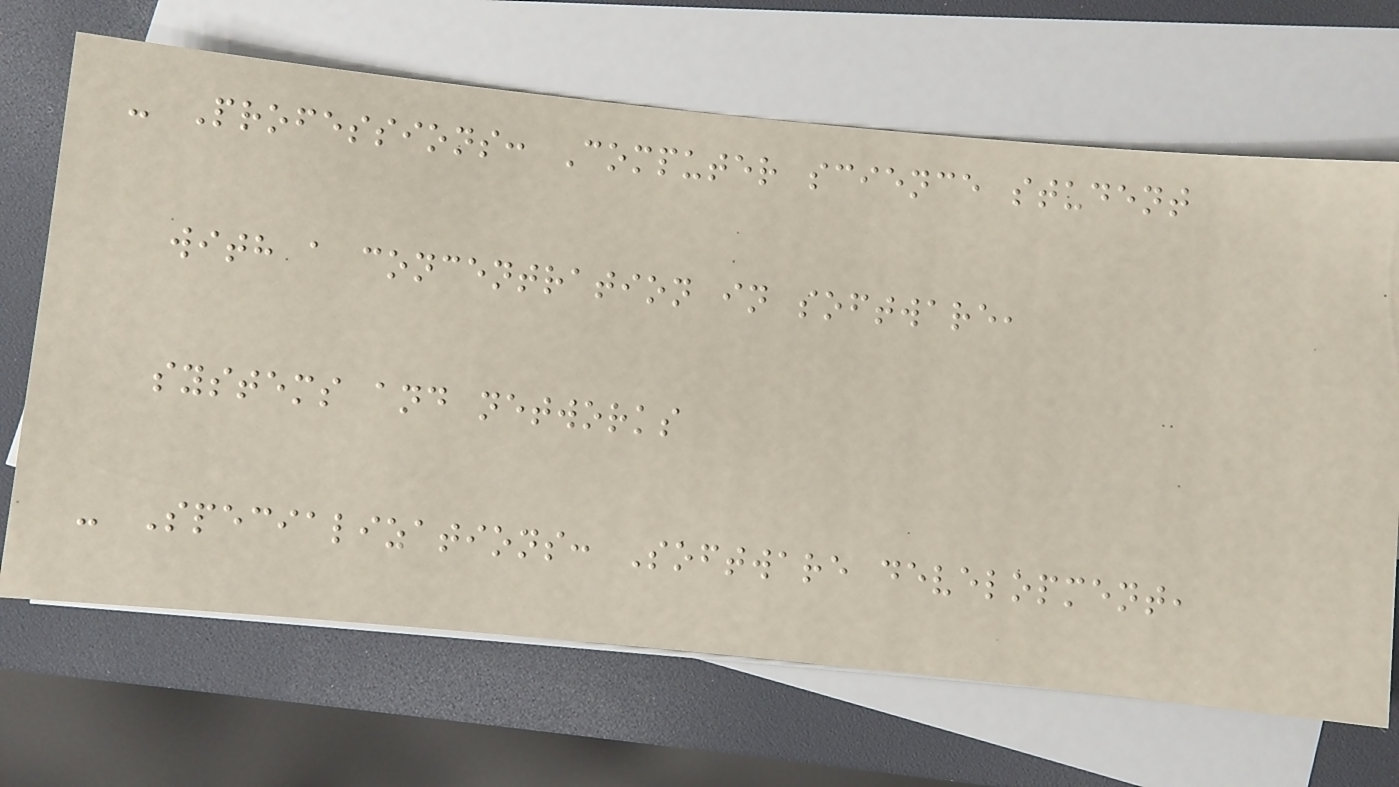- Professions: Computer science student
with a concentration in software,
systems and networks
- Specializations: Software development,
